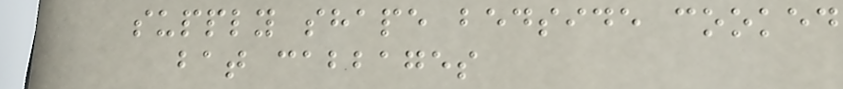supply shape bedside cooked
bat cabbages
